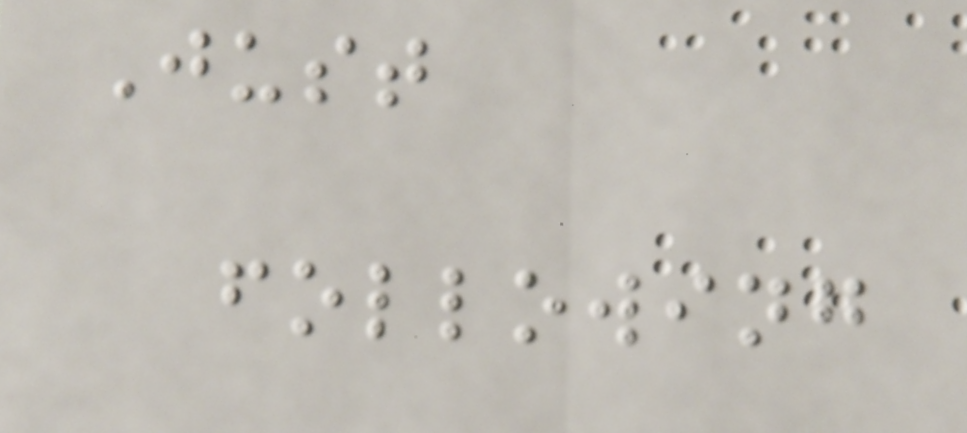Just
following
